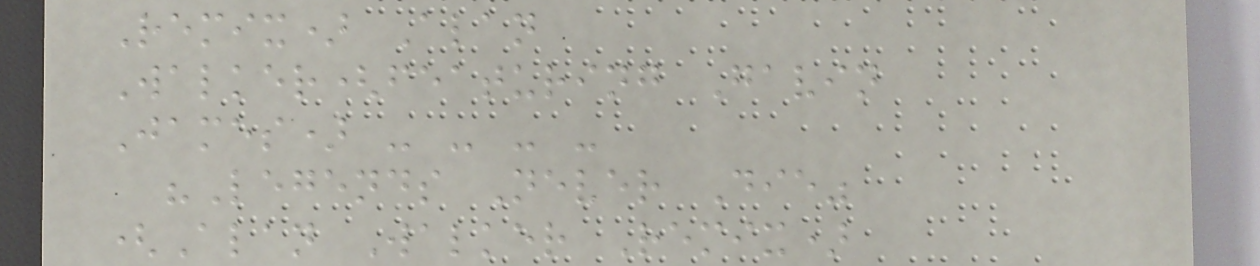Remix) Alan
Walker(featuring Gavin
James) - - - -
"Legends Never Die"
(Alan Walker Remix)
